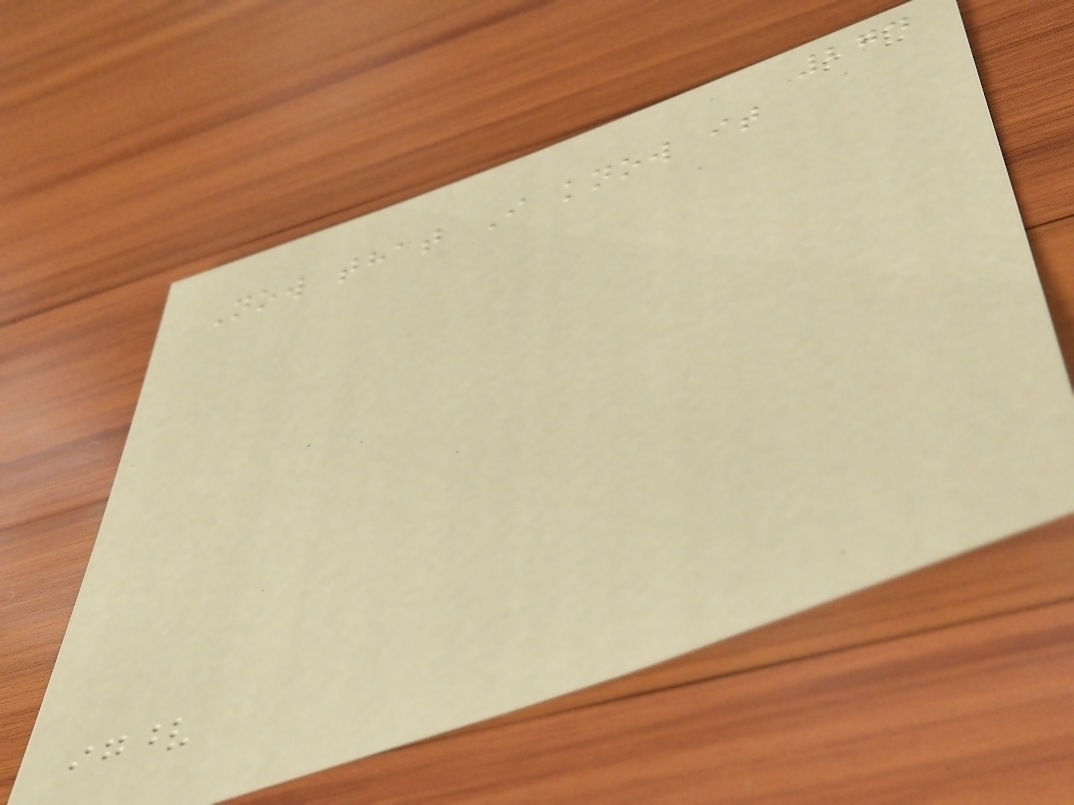274
Now that I know it
